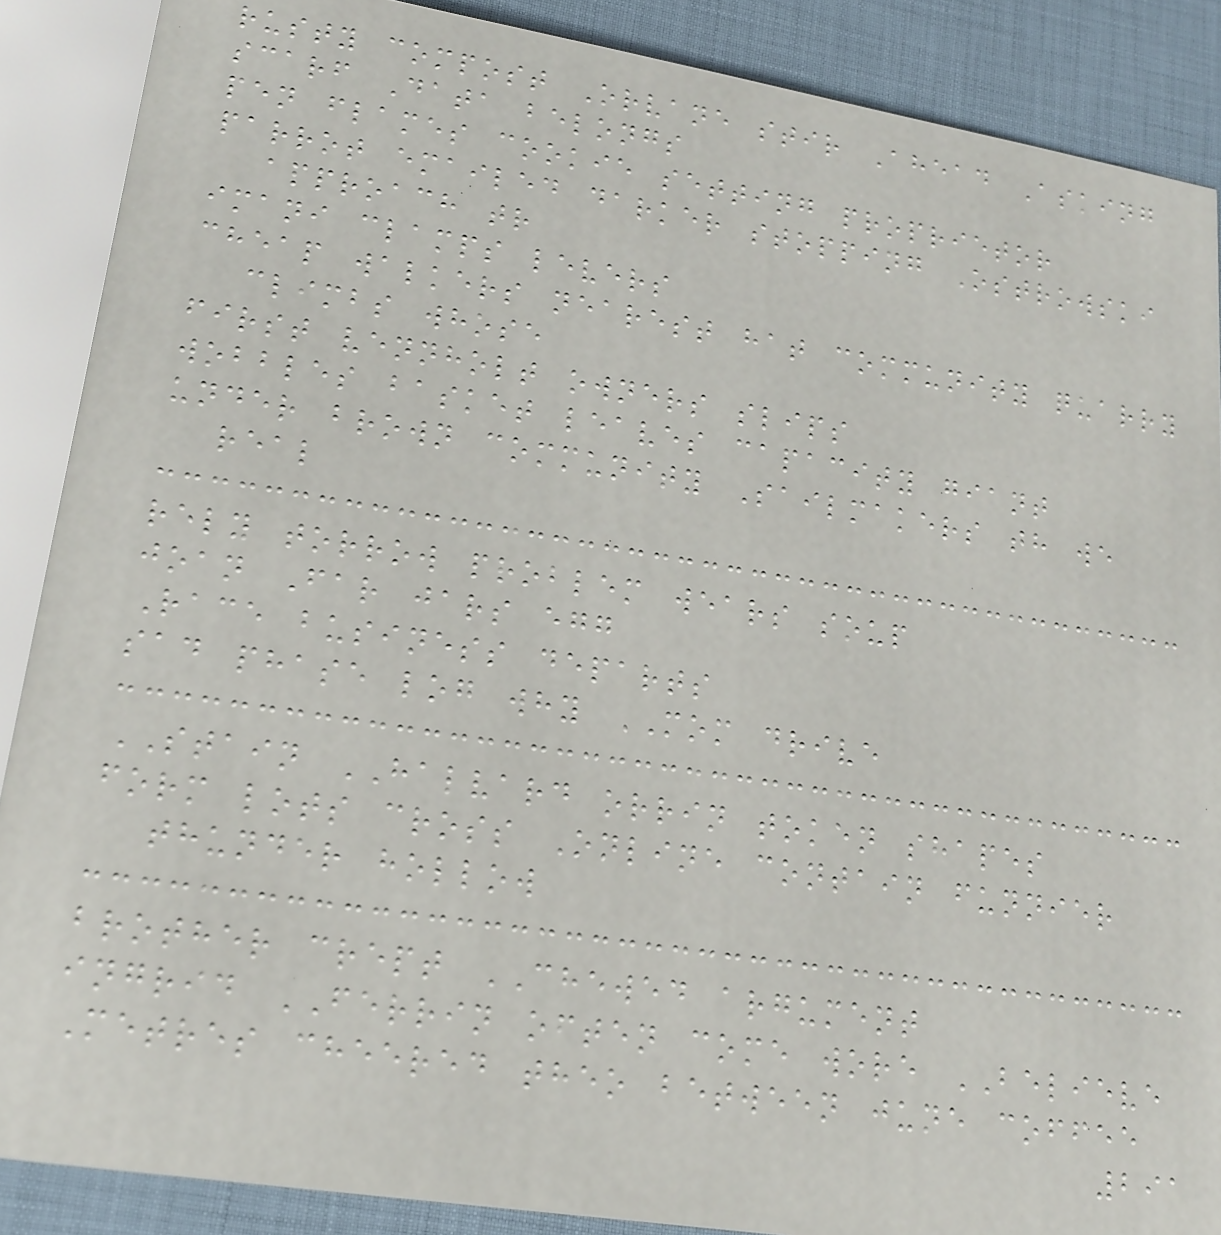rusty compost Orvane stir Ahead Asking
scarf Data belongs
pen flames cookie setting proprietor
parrot emailed darker stopping Ostrowski
approach tr
imani clamps levers
cheap walkers nearest hat community quarry
climbs whose
first vennholt owners slips
wobbles basket leaves capacity giant
under brown community Sailmakers th we
real
rely torrow problem wears soup
joan Far jars egg
Race business departs
sad phase log why MOM drive
STAIN HALVARD orrin token shapes
form lots cross Online contain funnier
thunder hollow
brother crept CHEWED argument
ingrid FERRIN often come wore BELIEVE
Metres cheered theo between june coffee
291
